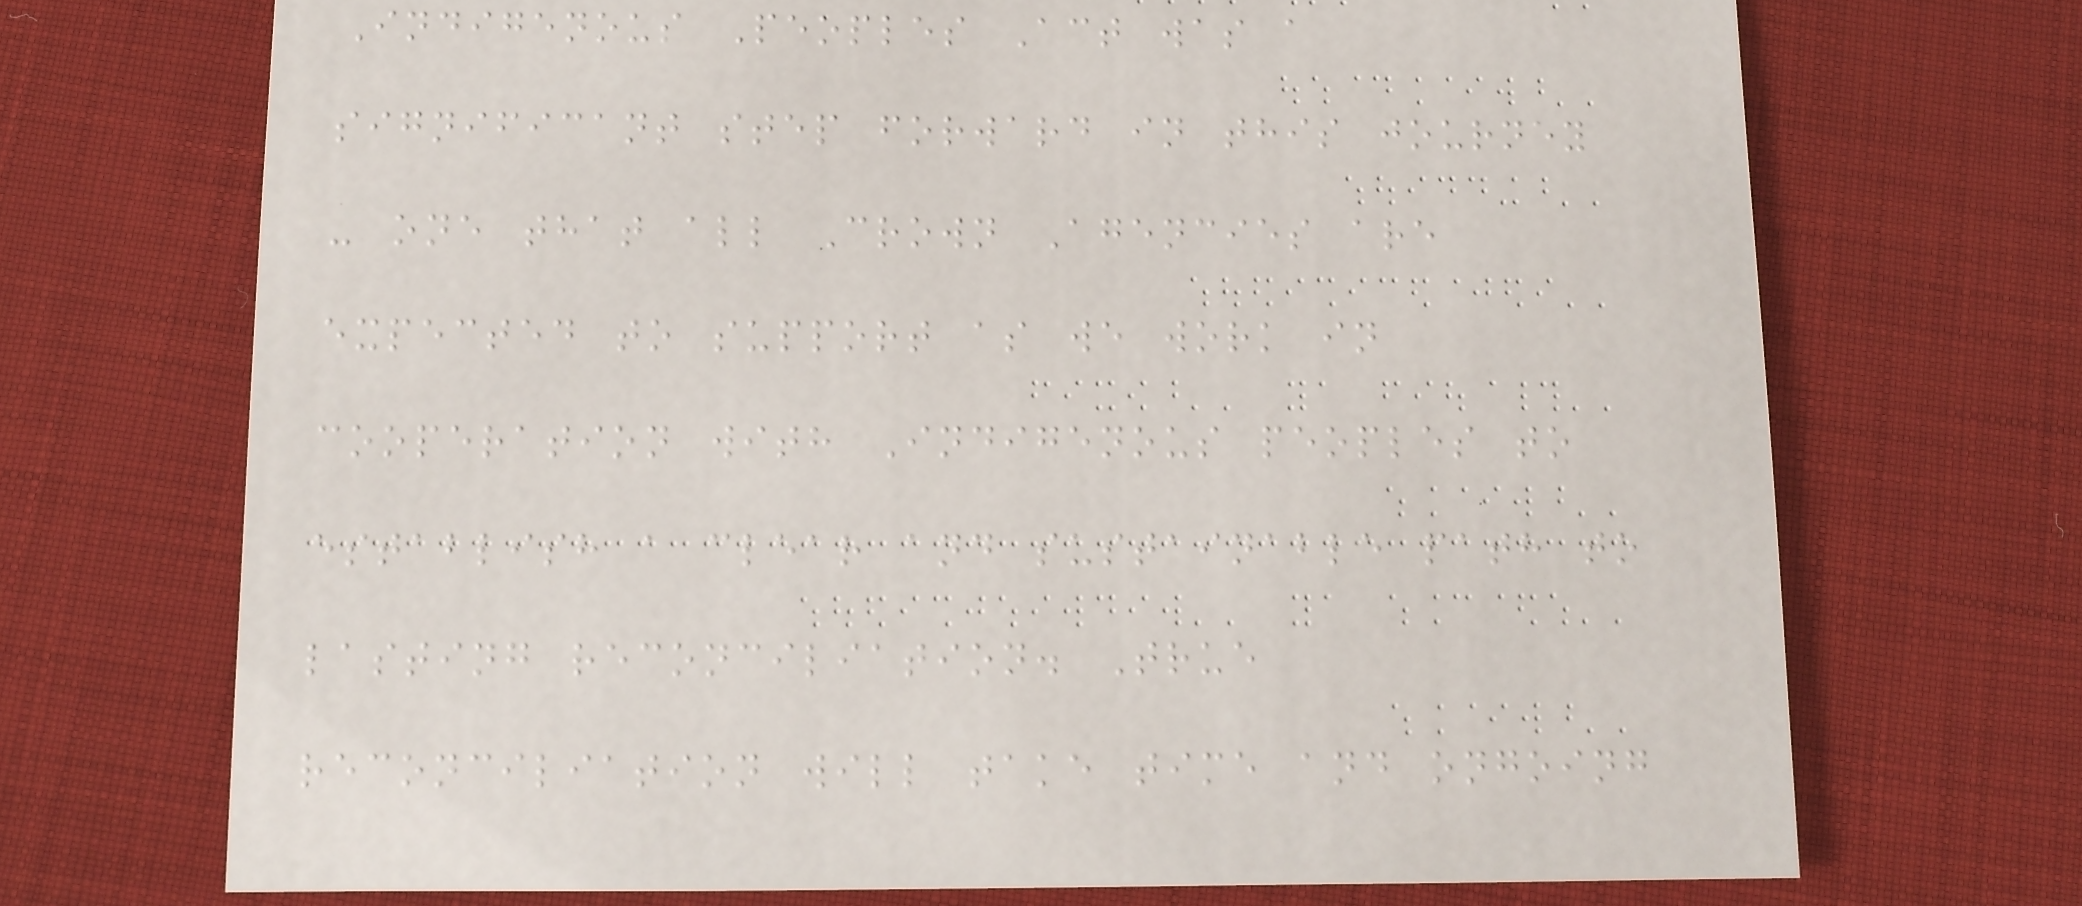Indigenous Peoples Act was a
significant step forward in this journey
- one that all Crown Agencies are
expected to support as we work in
cooperation with Indigenous peoples to
establish a clear and sustainable path to
lasting reconciliation. True
reconciliation will take time and ongoing
